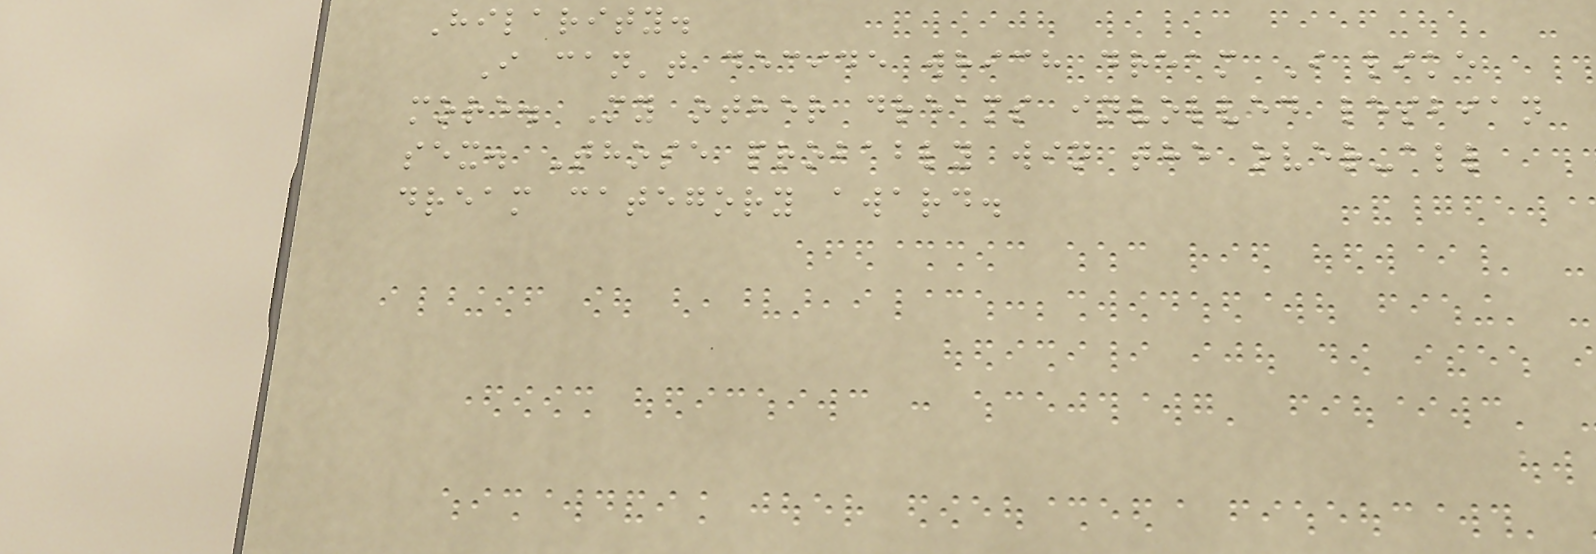Hilarity.
I can't decide which dream I like
more. My other dreams involved lesbian
sex. Those probably win the over-all
dream category award.
